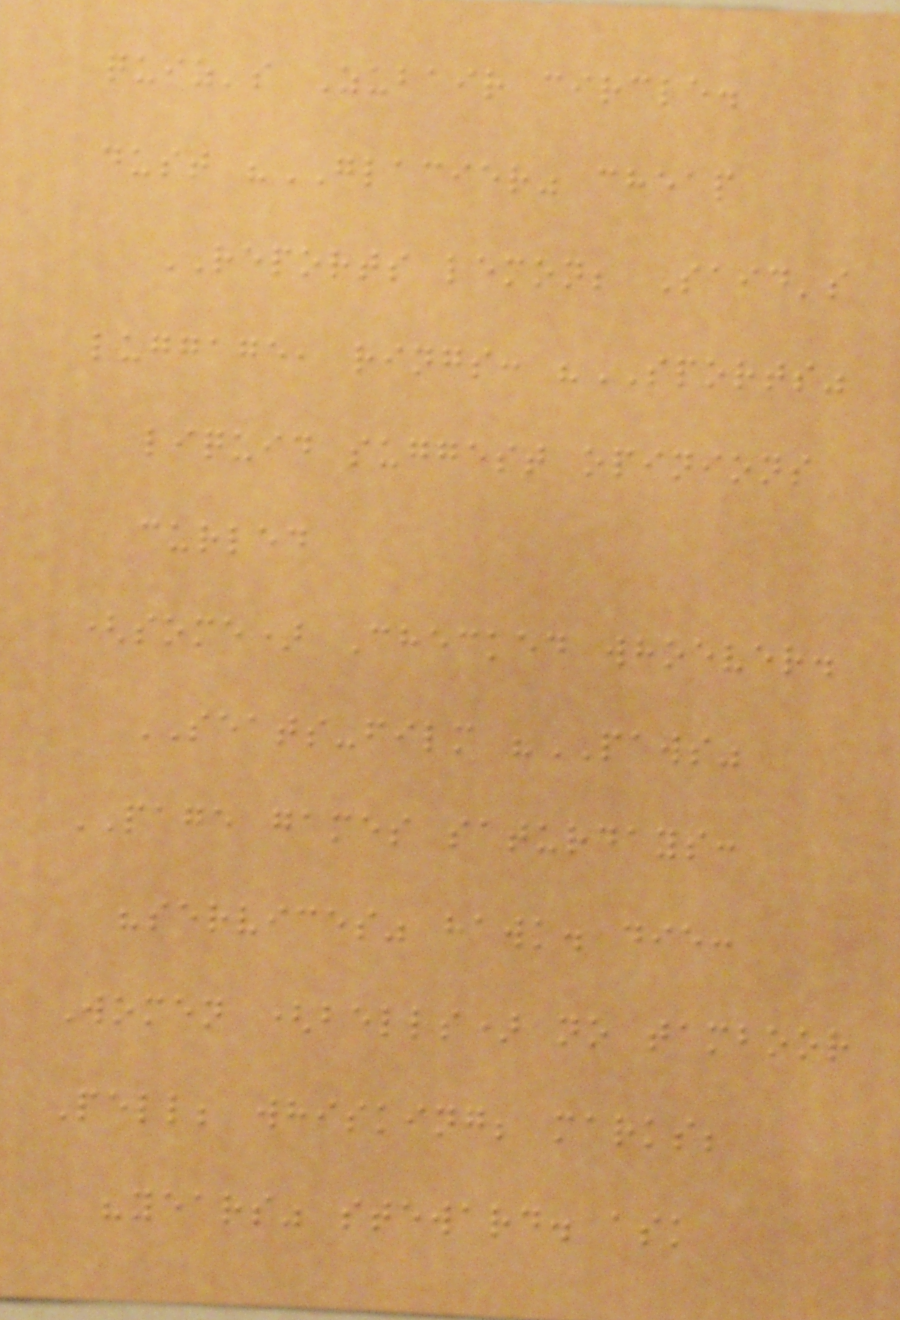quiz's Zubair circle.
dust "GLACIER" cheap
REPORTS lemon; Said's
luggage, rings: "SPORTS"
liquid suggest opinions
curled
(some) Checked whoever.
SEATS-film "PAWS"
PAGE games saturdays:
"services" hawk. die:
Women (bells) no tamboor
Pell; whisking; marks;
"years" steward. ask
